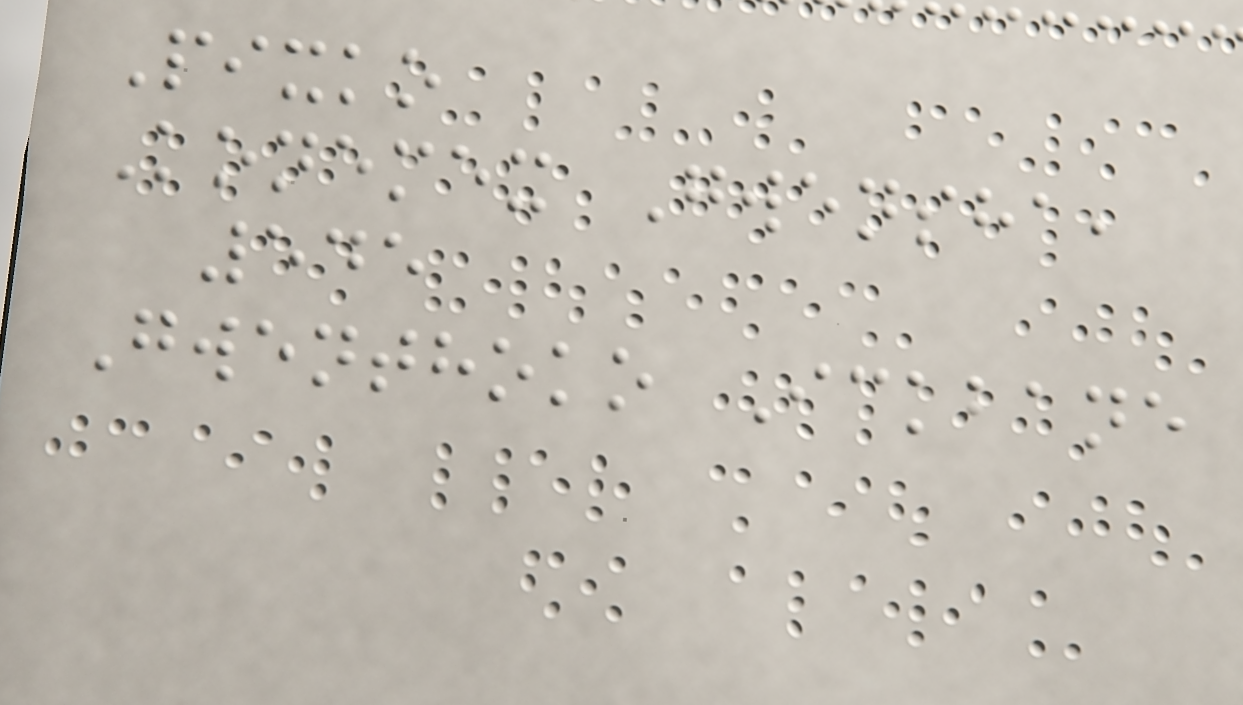Pixko
Konemex Gwensha,
545
Gwenthoko Ickbane
